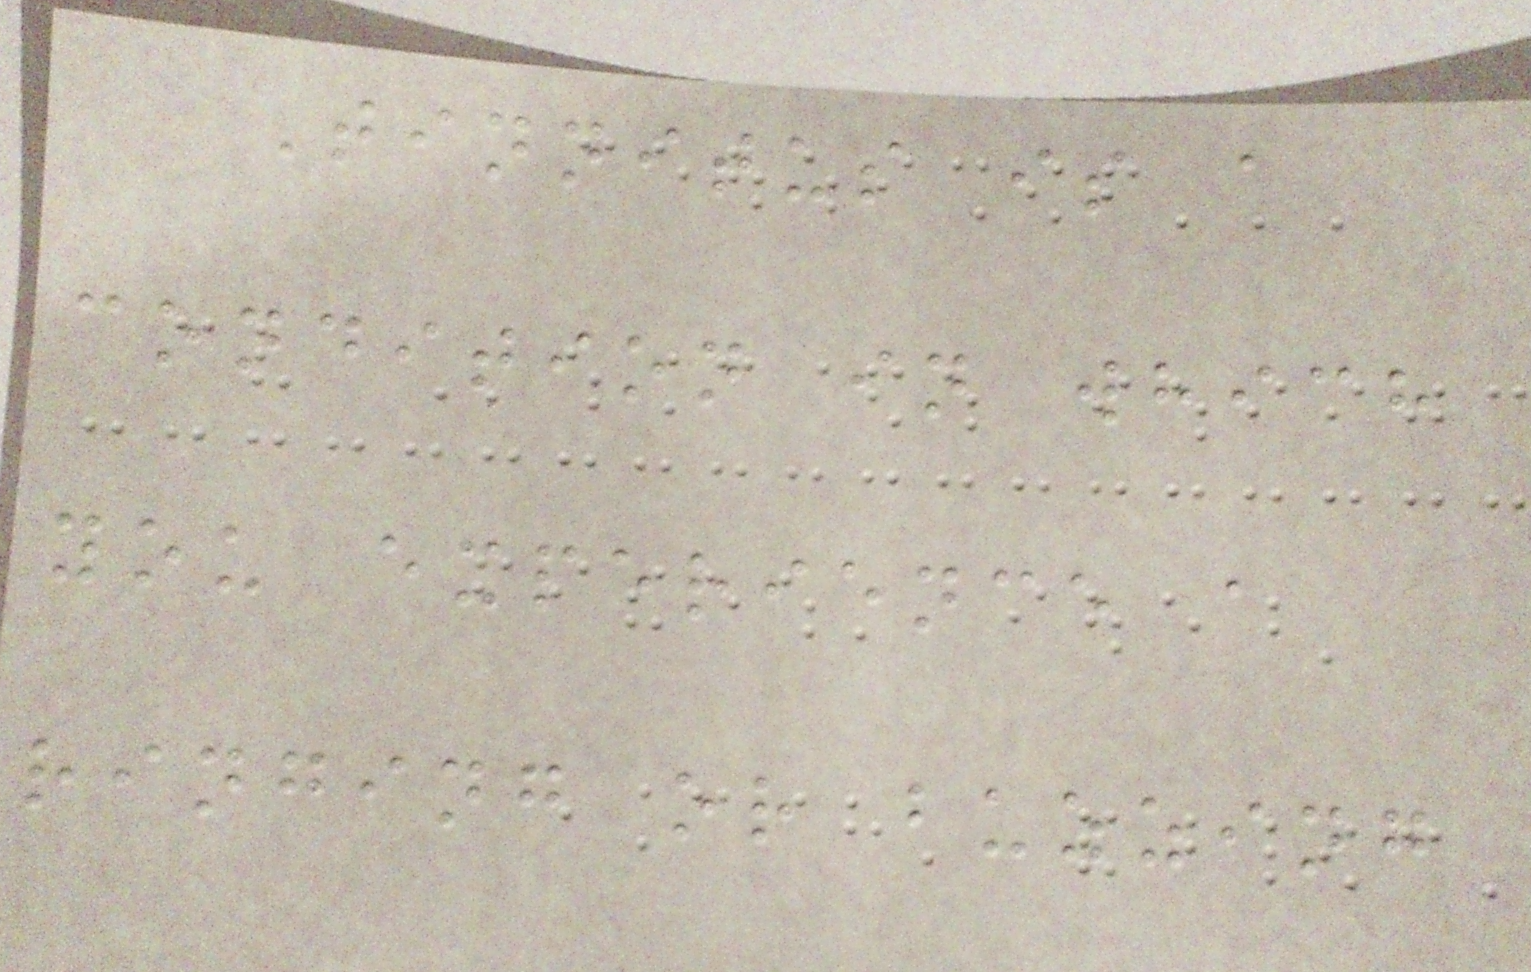Tinnitus is a
condition in which
you experience a
ringing or buzzing
